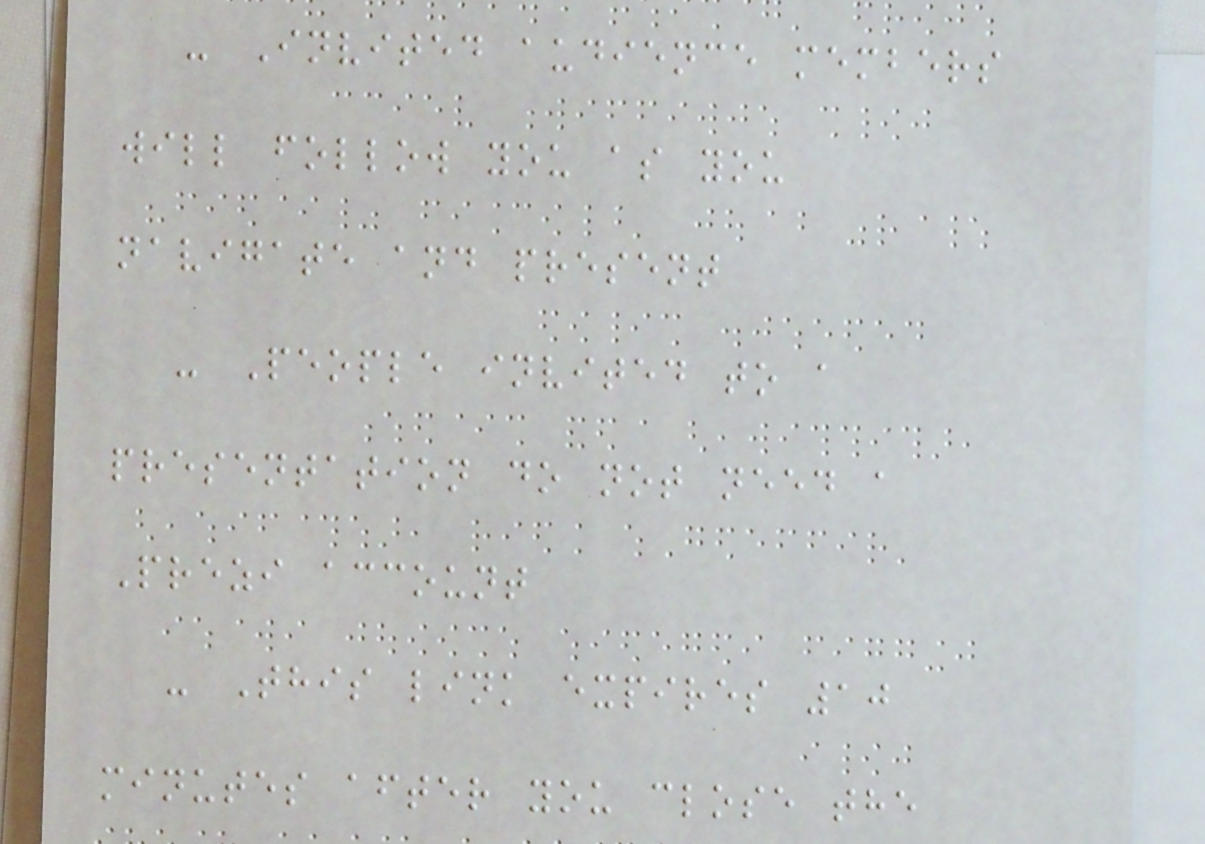- Invited audience members
will follow you as you
navigate and present
- People invited to a
presentation do not need a
Prezi account
- This link expires 10
minutes after you close the
